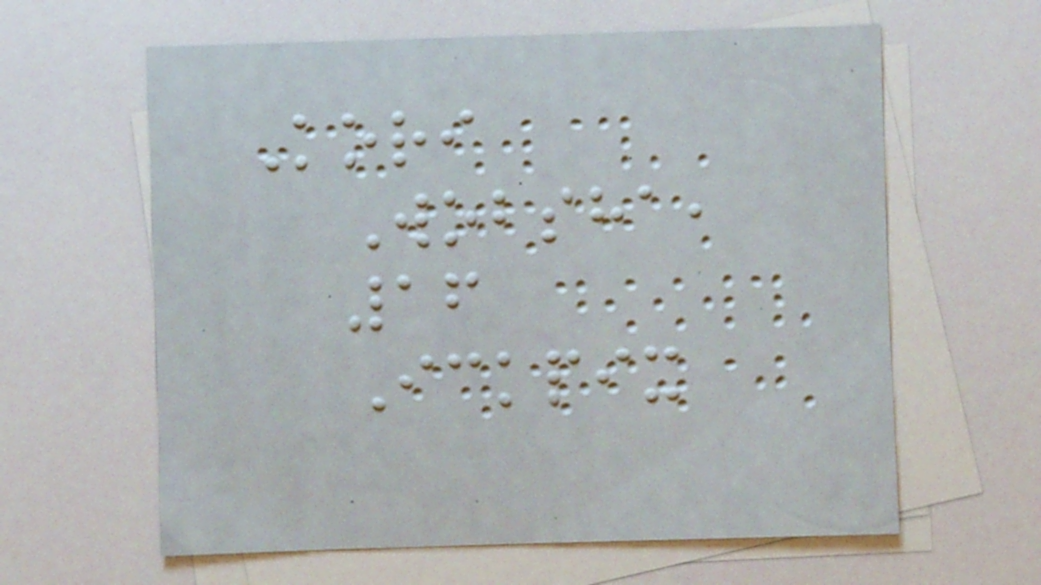Kori
Wobsha,
16
Ickpix
